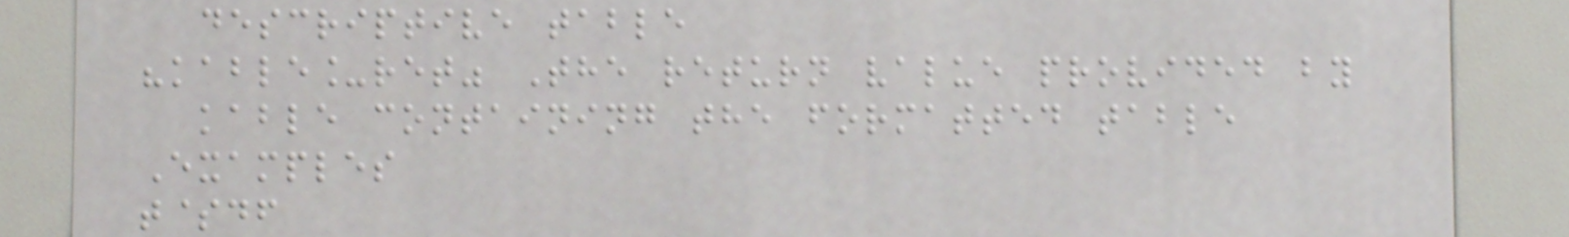descriptive table
"kable_ret" The return value provided by
kable containing the formatted table
Examples
t$df
